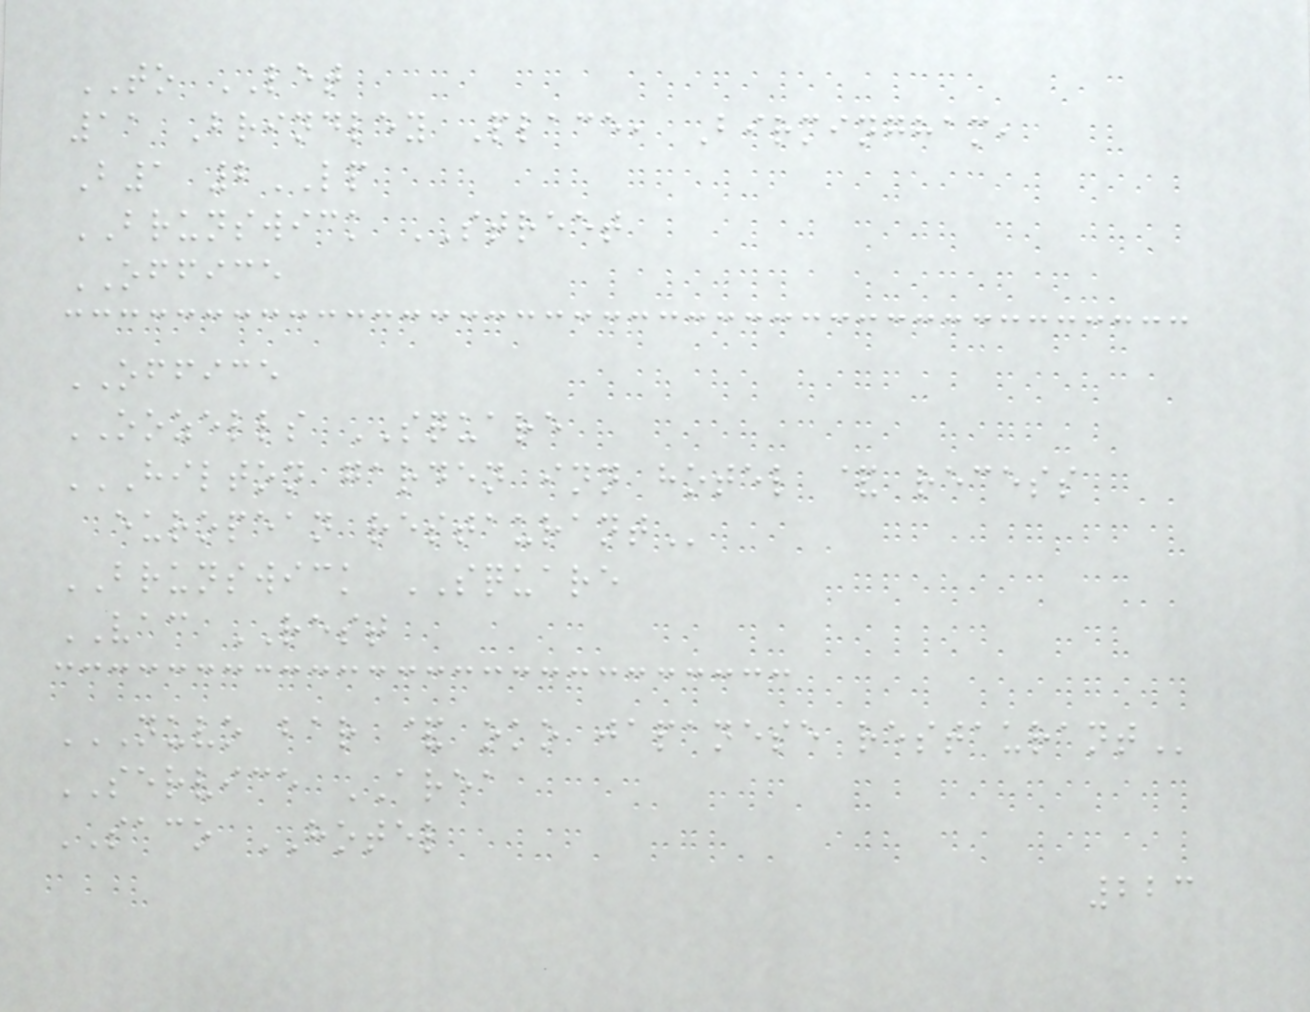TO LET
11 Brindley Place, Birmingham,
B1 2LP
BRUNSWICK STREET
OFFICE
OFFICE
OOZELLS SQUARE
HILTON GARDEN INN HOTEL & RECESS
EUROPEAN RESTAURANT
BRUNSWICK SQUARE
VAC REST
NUVO BAR & OKO JAPANESE RESTAURANT
SERVICE AREA
SACO HOTEL
223
